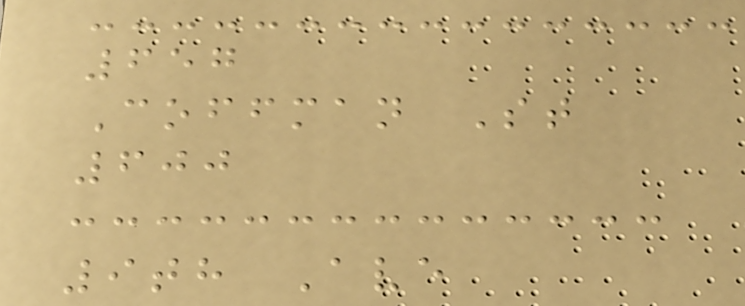657
Coffman St
600
9th Ave
